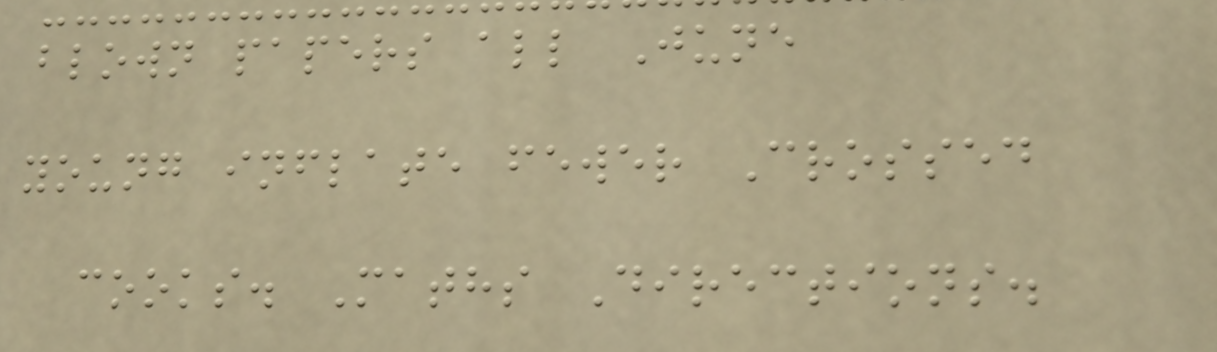blown papers all June
young inflate fewer Crossed
cooks. Maths Directions.
